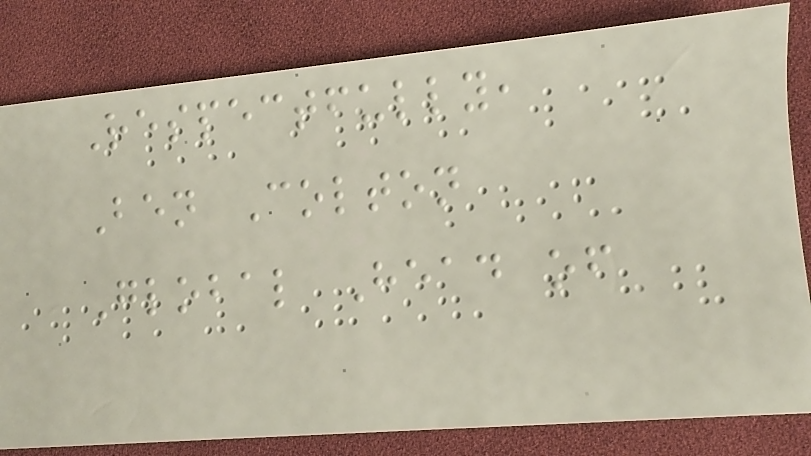Respectfully,
Ben Colton
Global Head of
